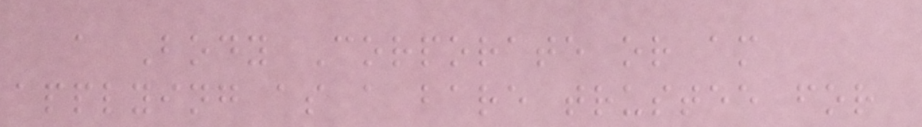a Body Corporate or am
applying as a bare trustee for
